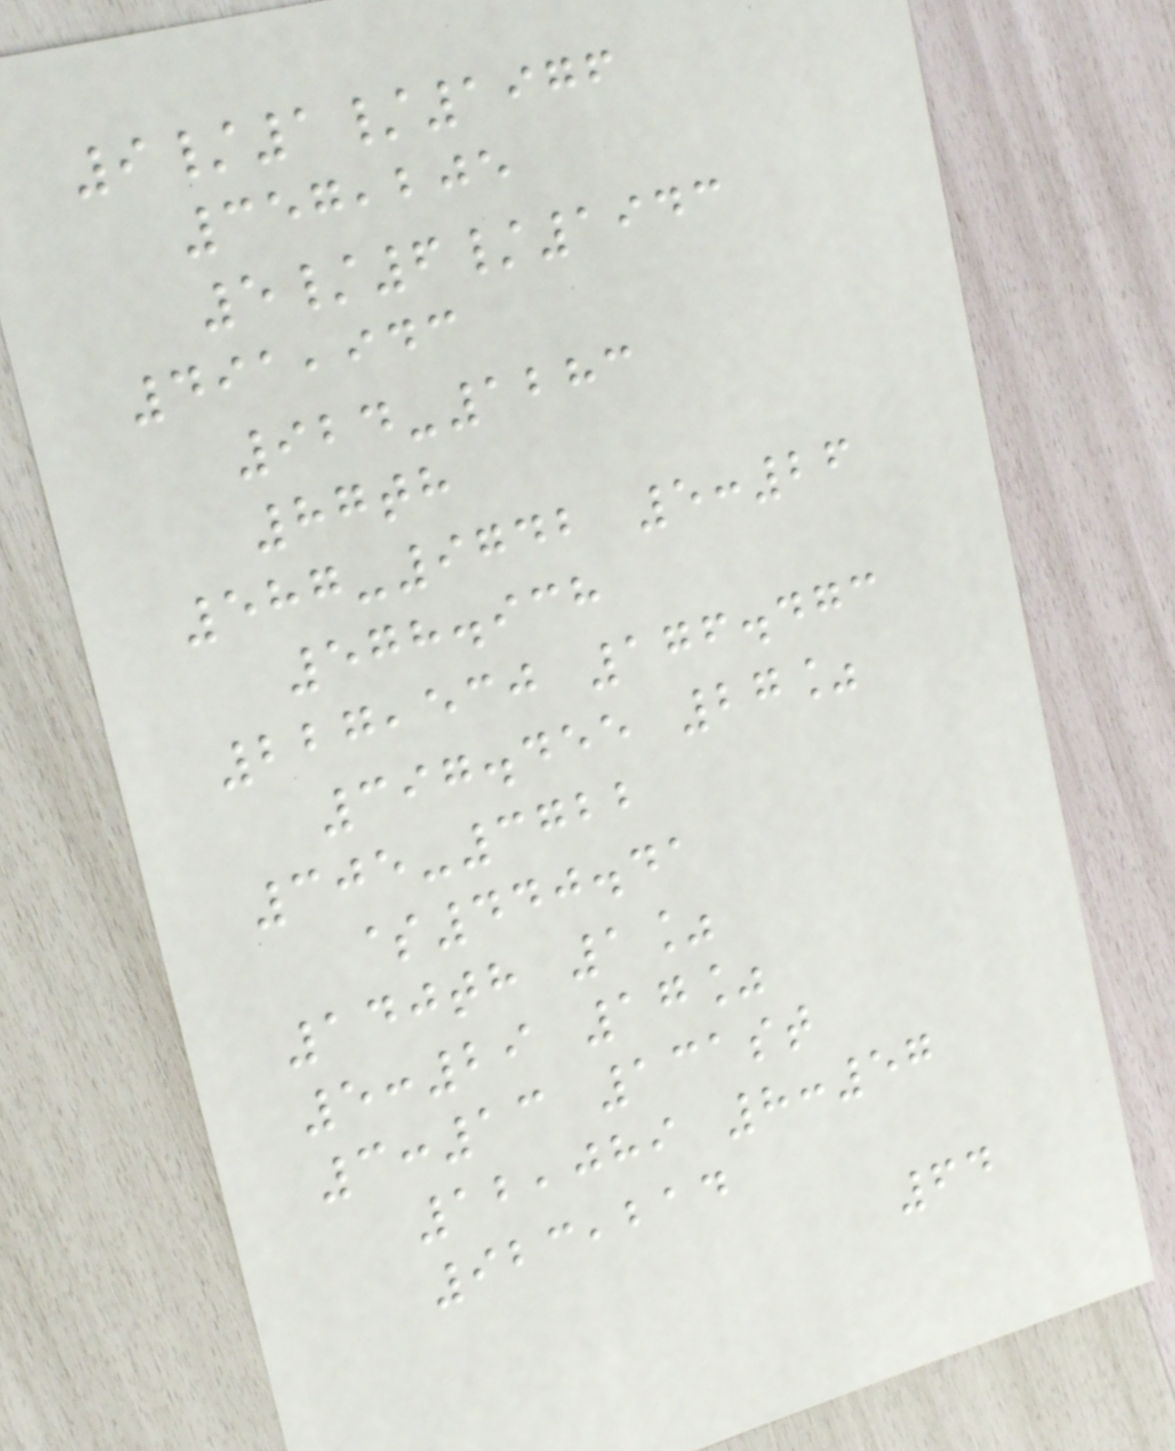9/1/1976
357,205
5/6/1943
491,943
924-1283
87th
587-9742 5:26
578.938
227,530 176.473
397.455 27%
305-3722
$440.41
140th 1%
5:29 17%
3:13 131st
12,089 8:57
923,214
64
